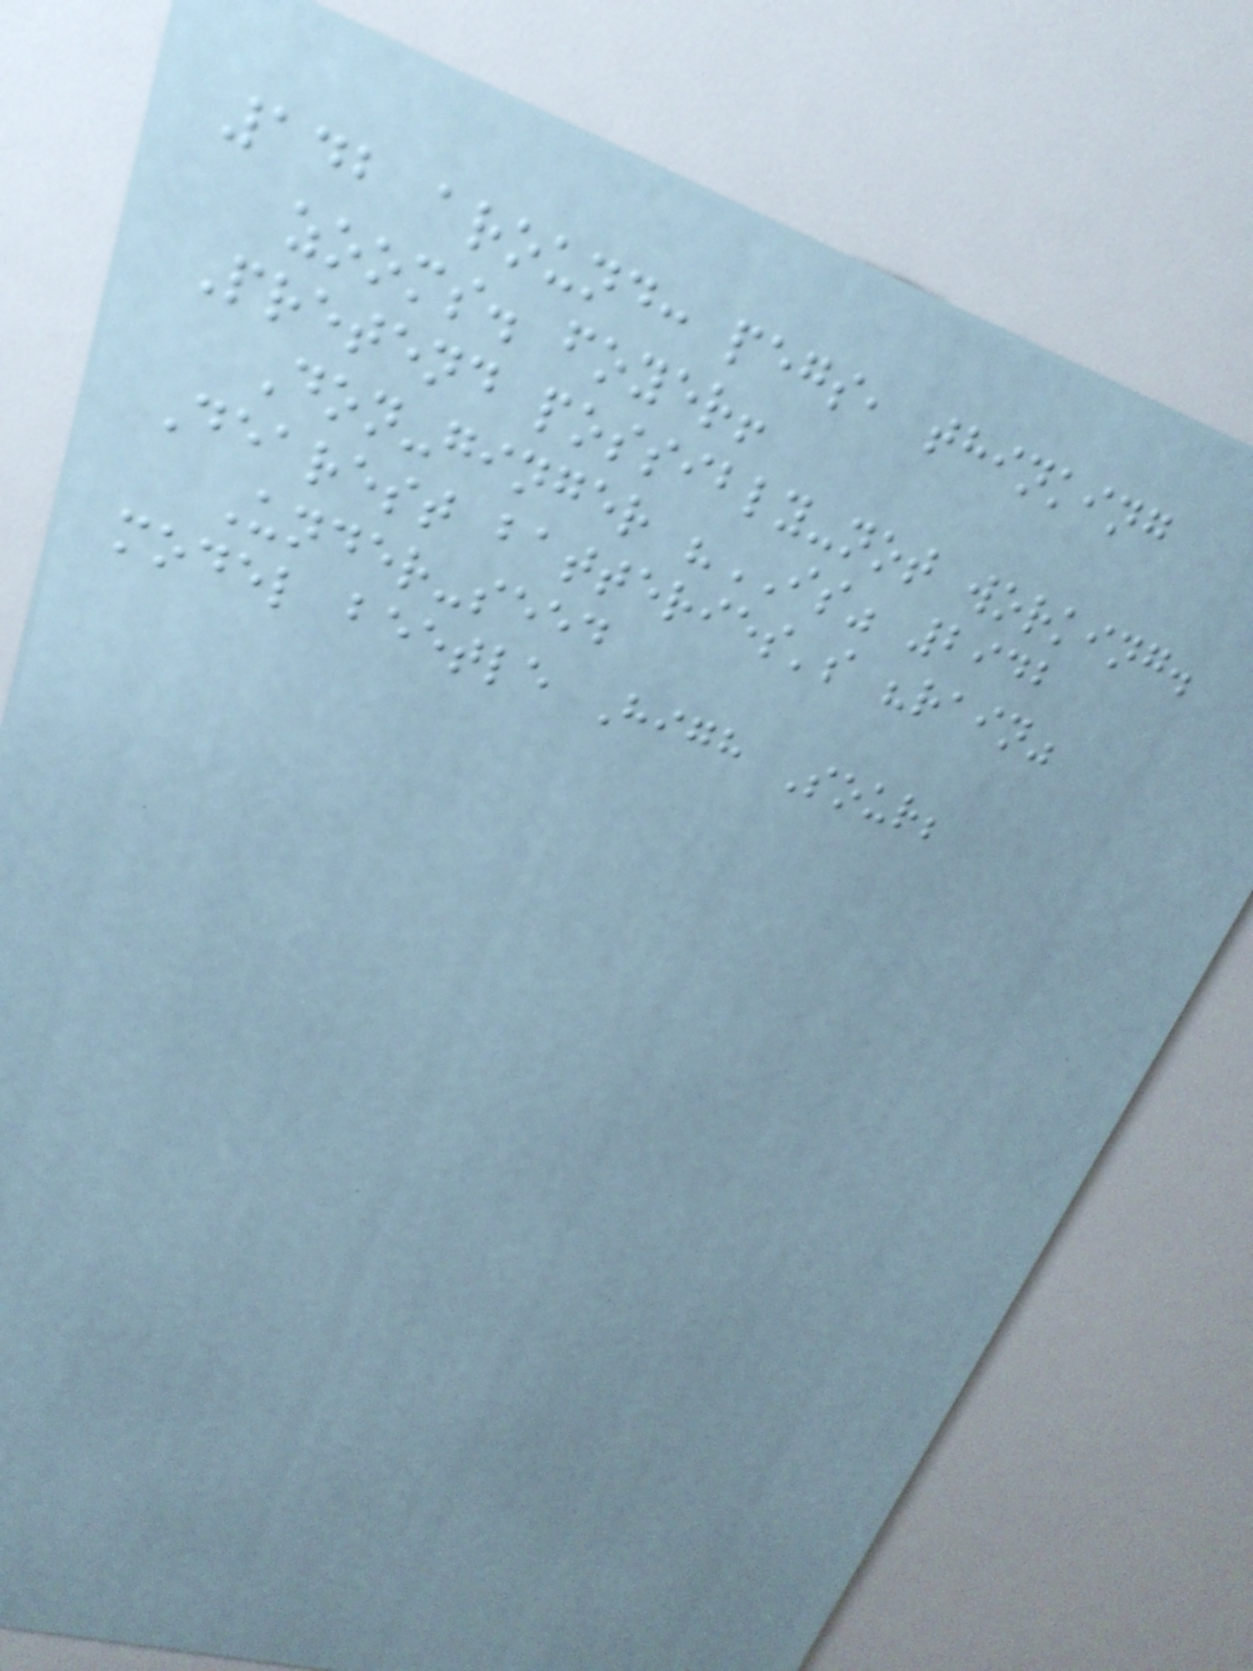142 around: pegs, thinking
zooms. foyer!
Pretend possibly-not working.
Don-ginger "IS" 2942
Dearest batteries's "rain"
Under-seed
model beetle High Sour;
